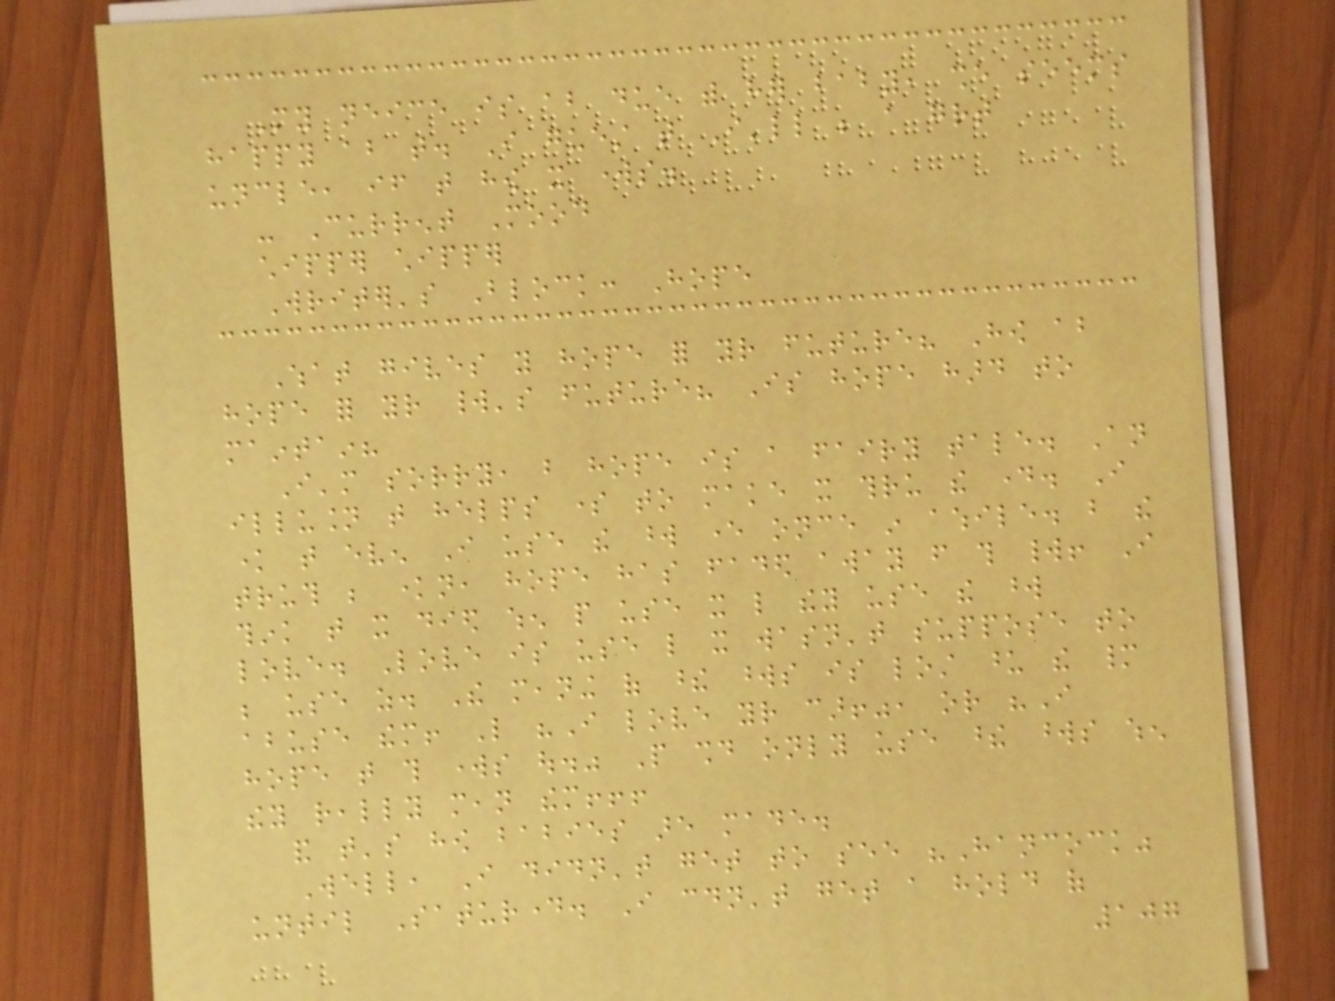My neice is about due with her baby, she seems
happy about that. I guest that I'll be a great
uncle, if that how it works.
- Current Mood
chipper chipper
Writer's Block: Hope
What gives you hope for your future? How about
hope for your world's future? Is hope hard to
maintain?
I'm sorry, but hope is a fairy tale. An
illusion that helps some to make it thru the day. I
know that even I use the word ever once in awhile. but the
truth be known, hope has faded away from this world! I
think that it died when people use it like they use the word
love. Love is use like it wasn't suppose to
be use as. The meaning of these words is lost upon the many
abuse them! Like "I love your car!", or "I
hope that this works out." People should only use these words when
they really mean them!!!
and that's how babies are made.
Well, I didn't get to see "Hancock"
until Saturday. I couldn't get a hold of
107
